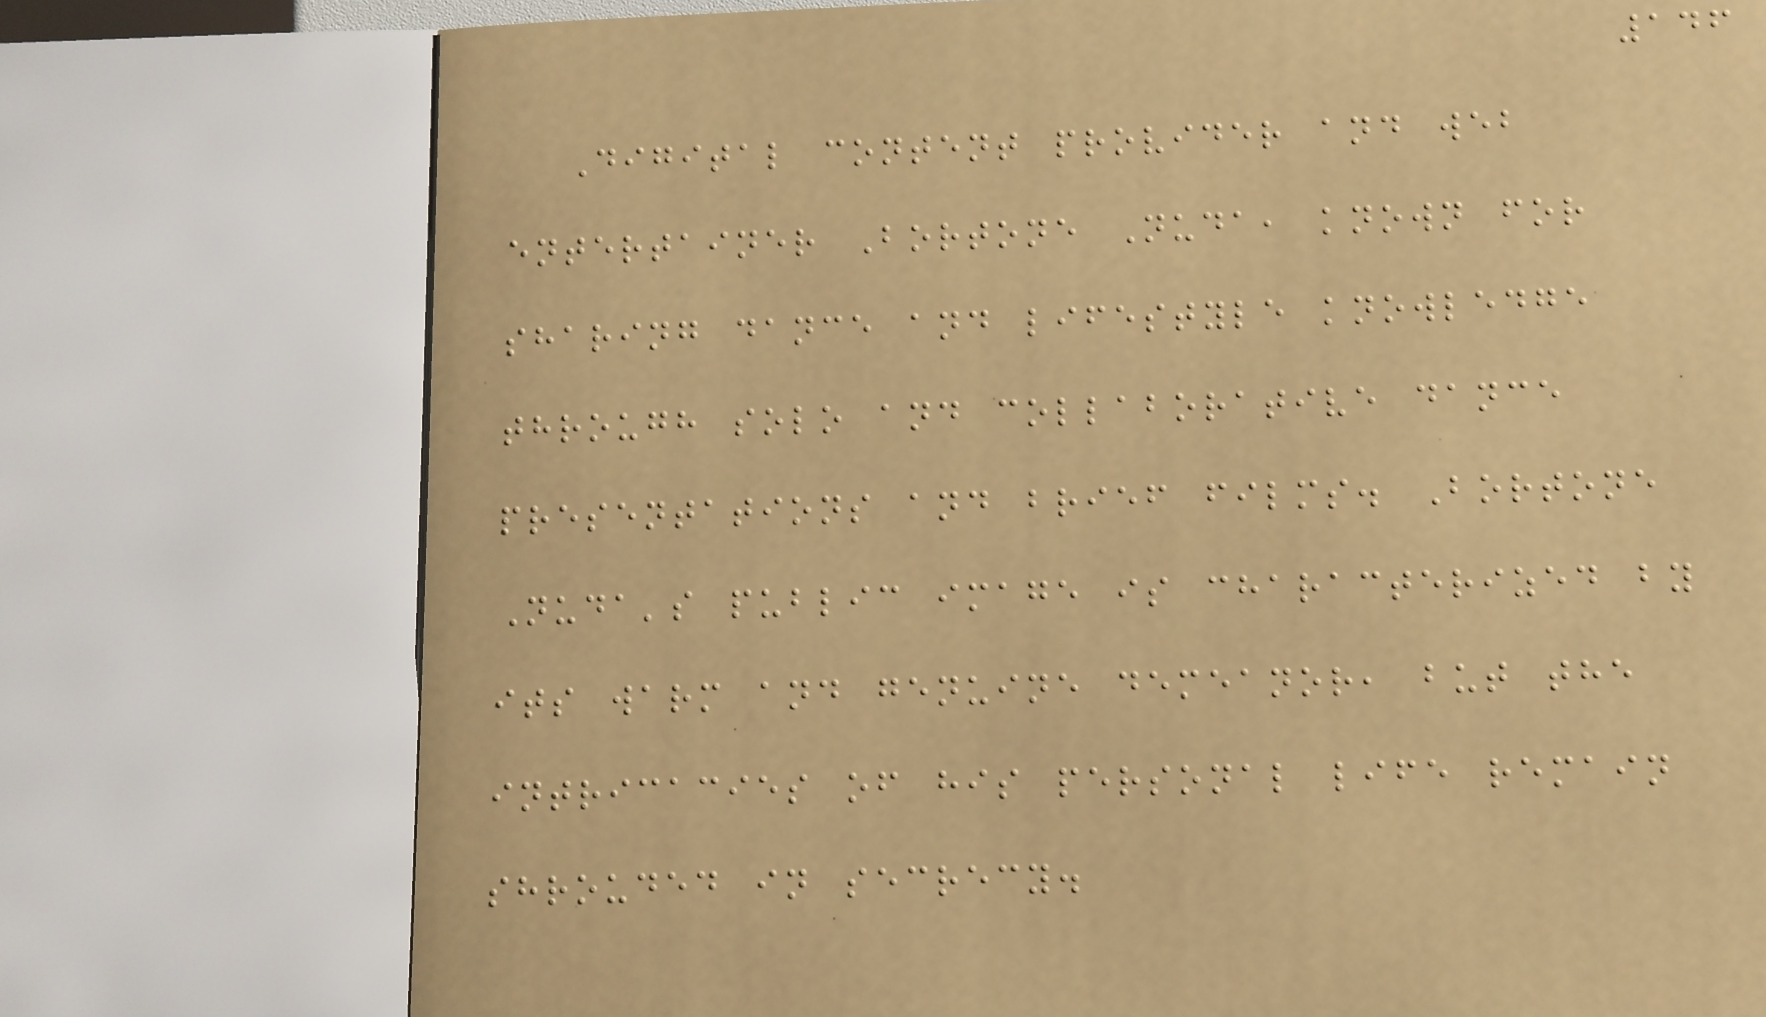146
Digital content provider and web
entertainer Bortone Nuda, known for
sharing dance and lifestyle knowledge
through solo and collaborative dance
presentations and brief films. Bortone
Nuda's public image is characterized by
its warm and genuine demeanor, but the
intricacies of his personal life remain
shrouded in secrecy.
